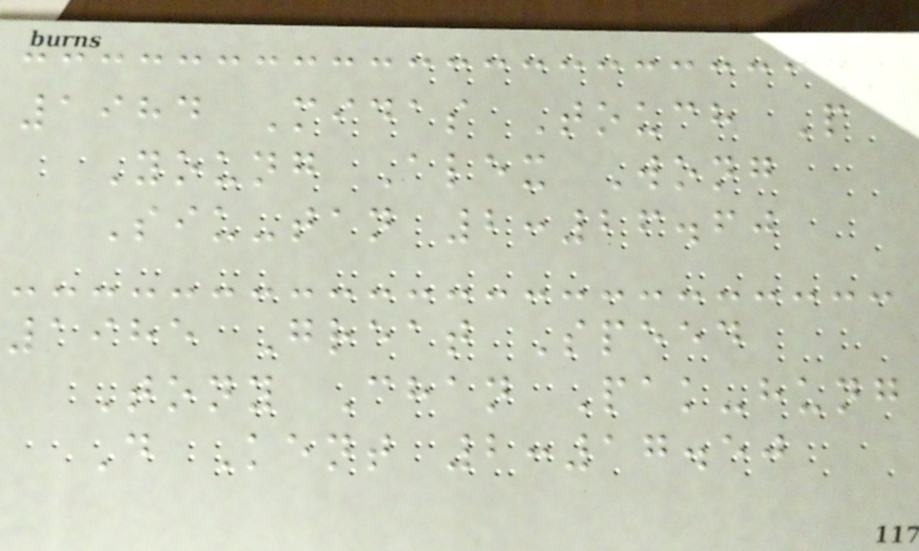1984 Midas Touch P
Young Alex Wong
Siu-tan 2:26.60
1985 Great Speed
Tony Chan Pak-hung
D Kent 2:17.50
